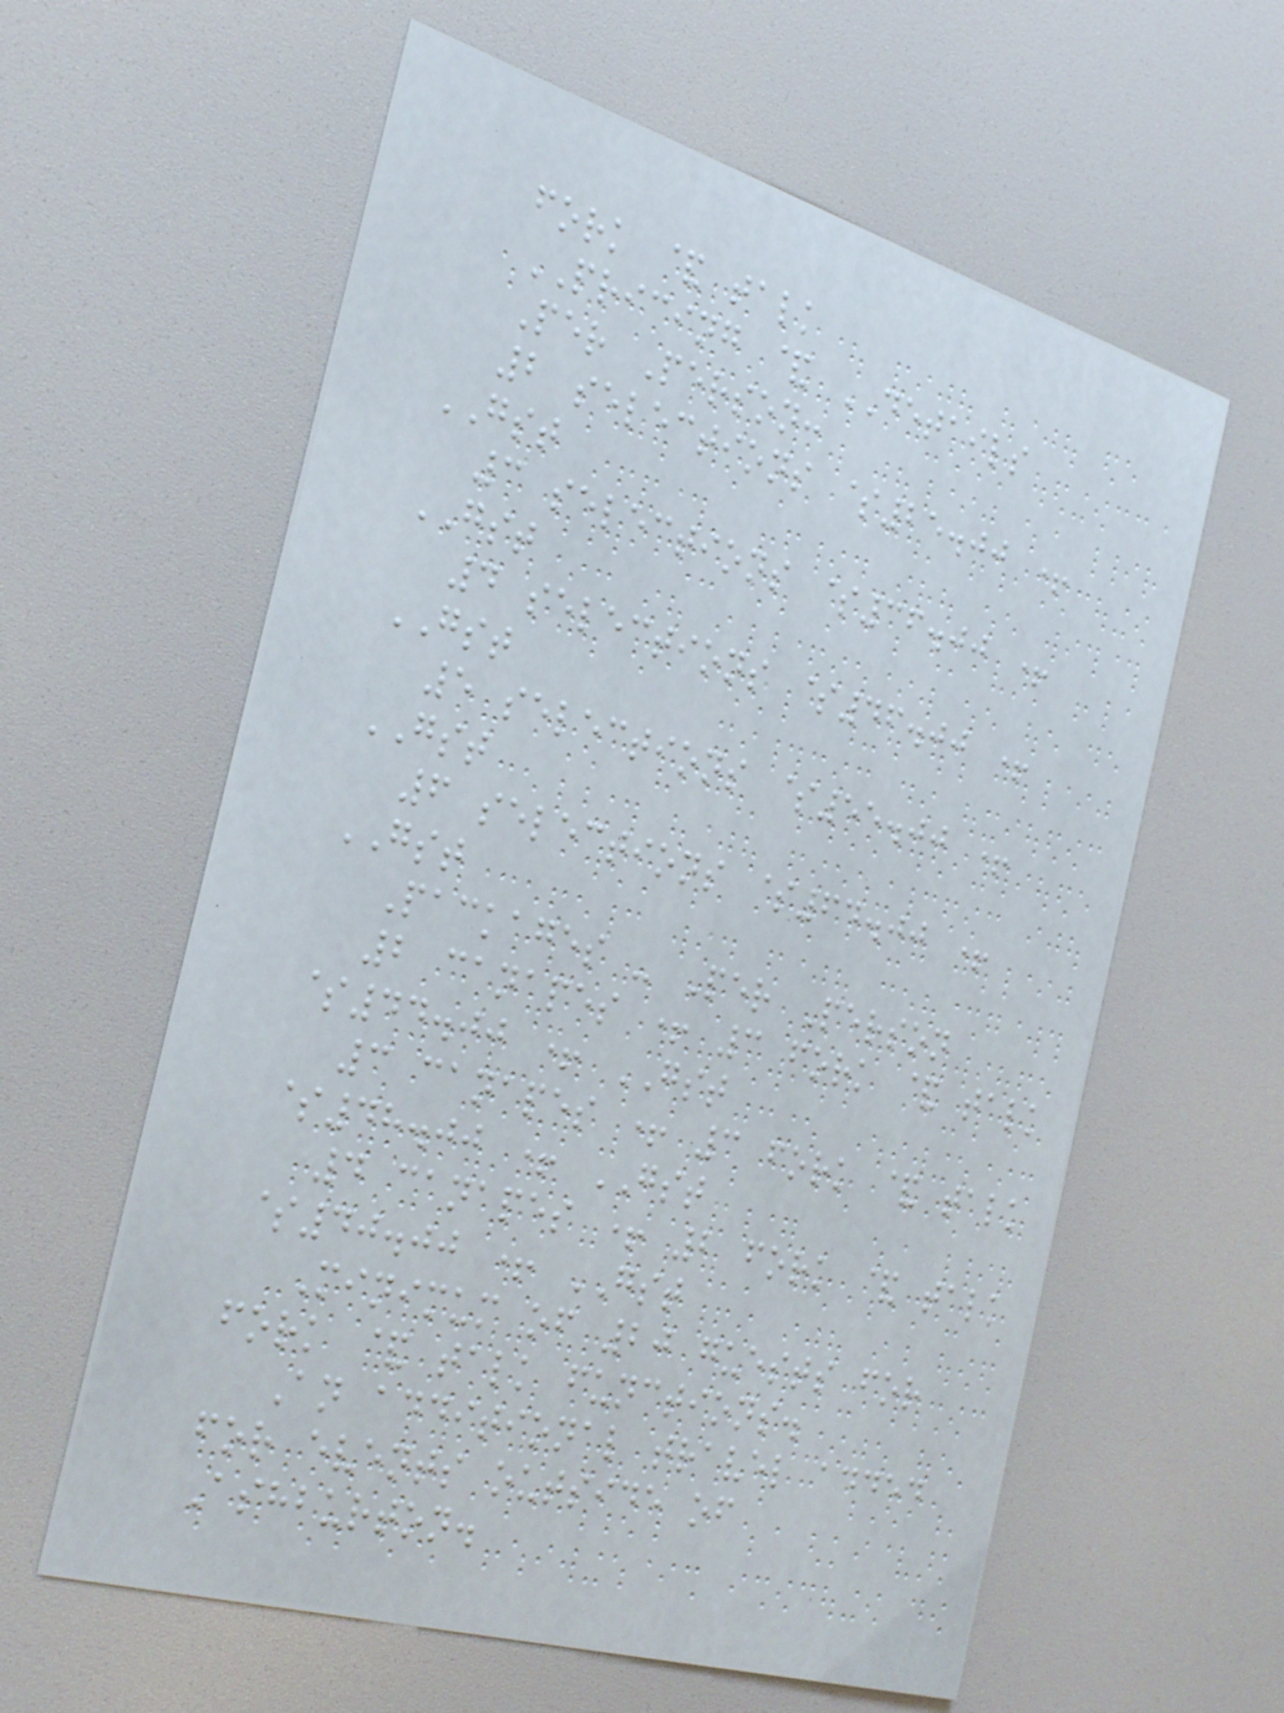fork & talk
PRICING & DETAILS
Per Person:
2 selections $25.00 +
GST
3 selections $36.00 +
GST
4 selections $46.00 +
GST
5 selections $55.00 +
GST
6 selections $64.00 +
GST
Packages - Per Person
2 canapes + 3 fork & talk
$44.00 + GST
3 canapes + 3 fork & talk
$48.00 + GST
4 canapes + 2 fork & talk
$40.00 + GST
Minimum of 20 guests for
fork & talk functions.
An additional travel added
for events outside of
Ashburton.
